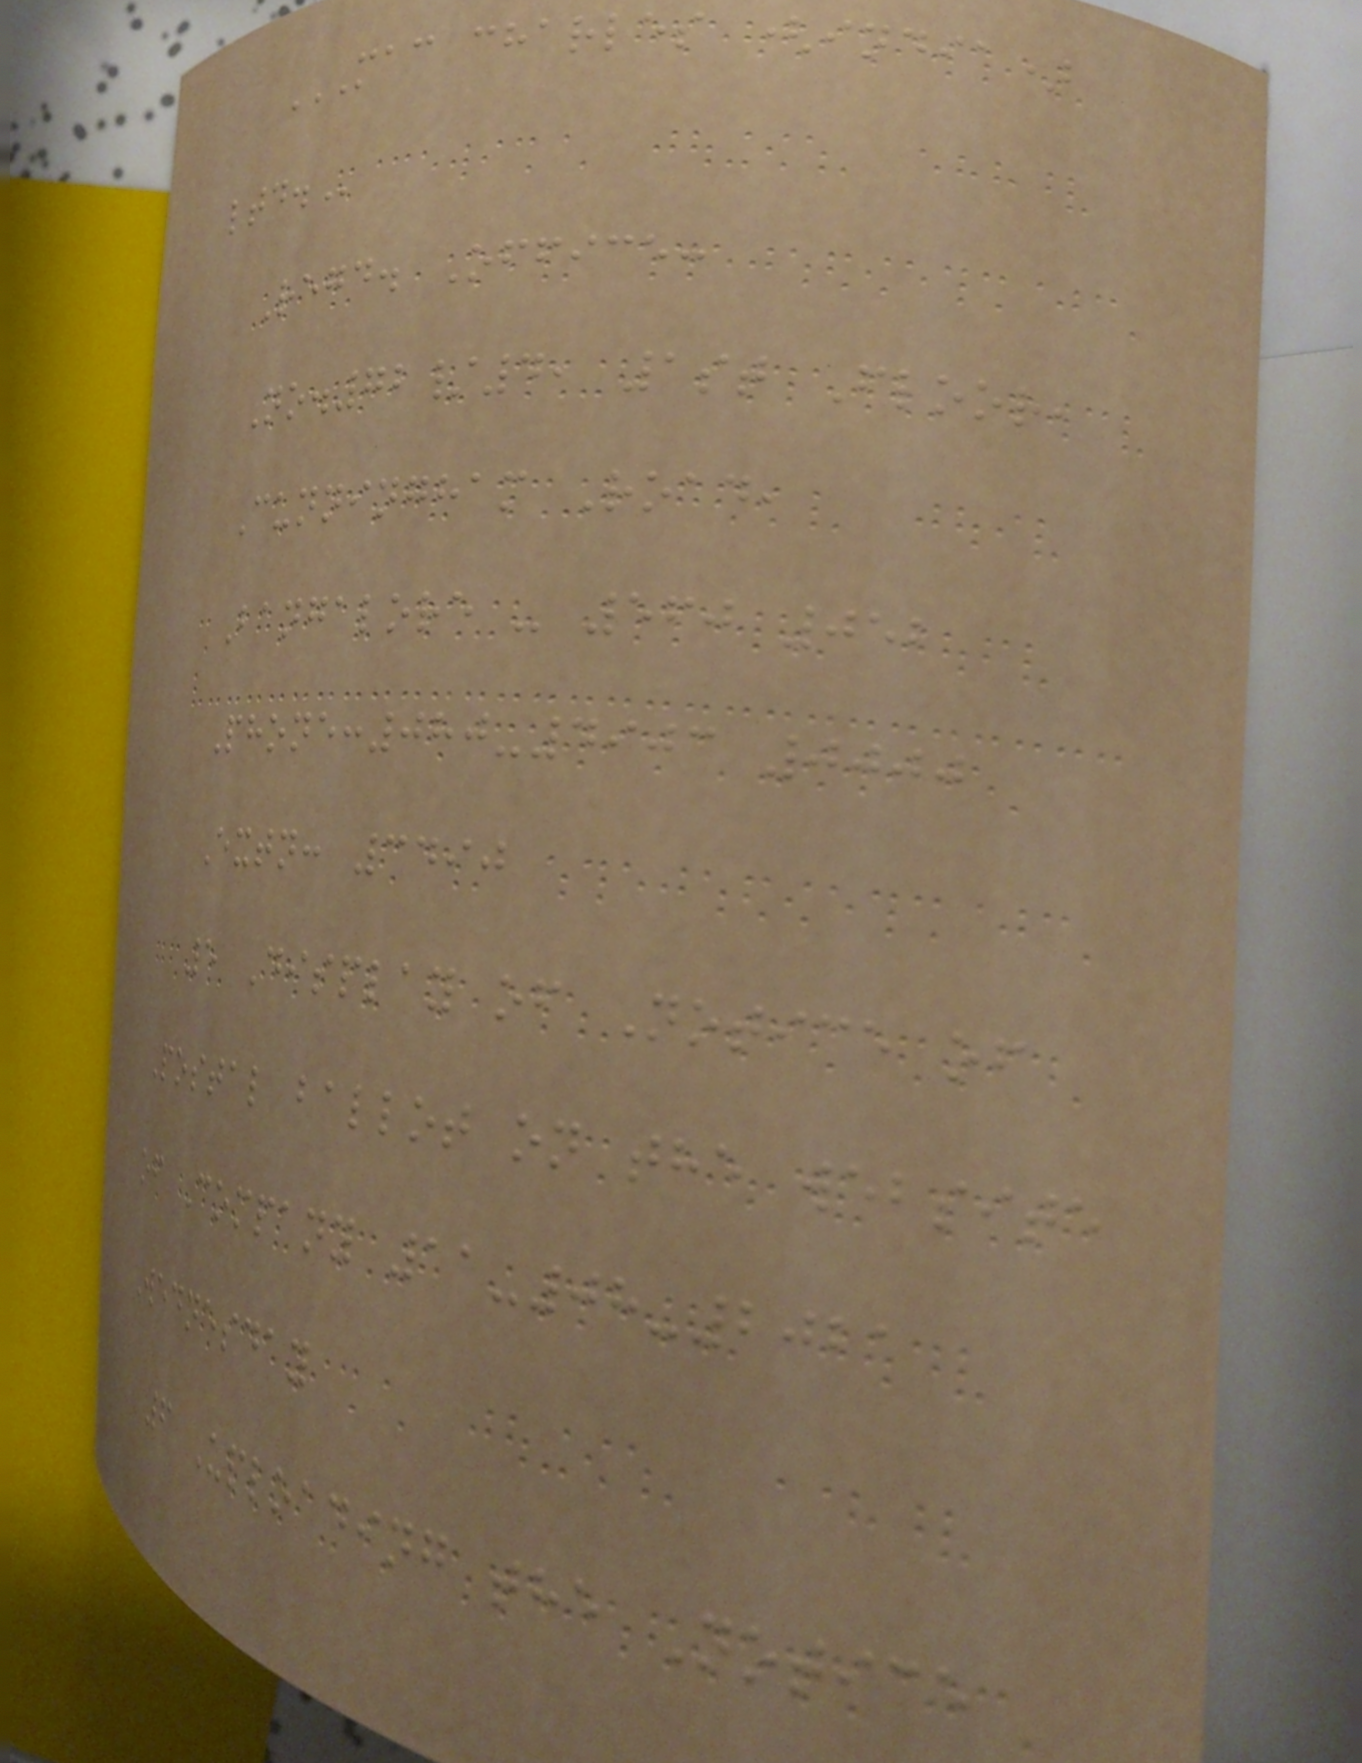MAC CHARLES (INDIA)
LTD.
Regd. Office:
No.72/4, 1st Floor,
Cunningham Road,
Bangalore - 560 052
Phone:080-4903 0000
Extn: 3490
5 Display of Notice of
Postal ballot on the website
of Company 11-08-2021
Wednesday
6 Uploading the Notice
